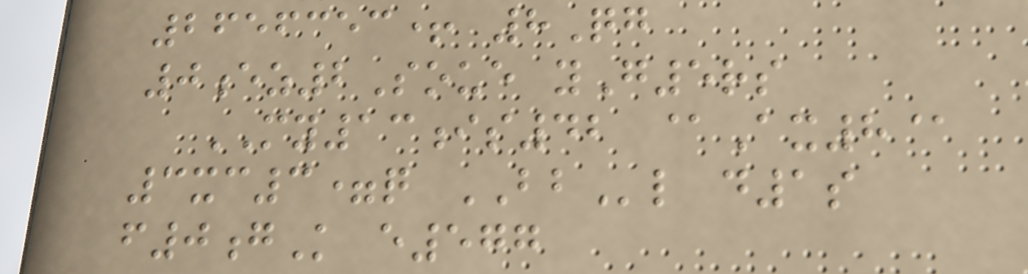2656353+ 8Qg
0ez2Soue yG5rs
MY13is42 @Ax8@
3xc3=q BBl d1s
f0gK e577
